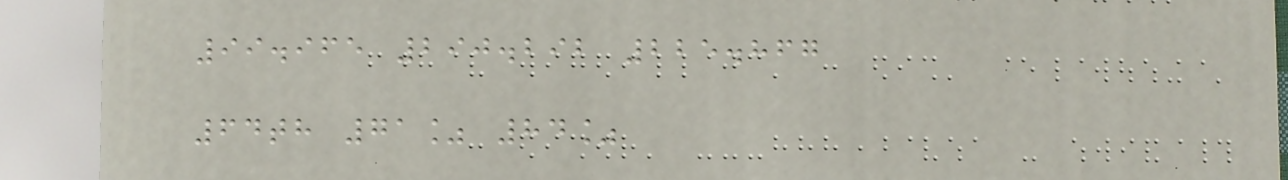99.965 290.292 225.867
64th 71% 84%
